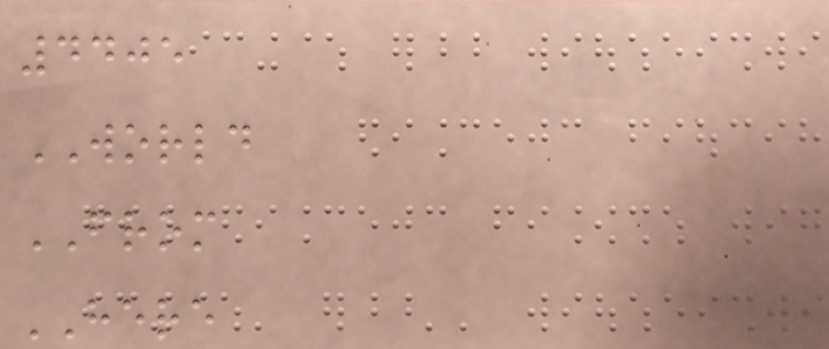4405
WORLD
FROM
HERE
